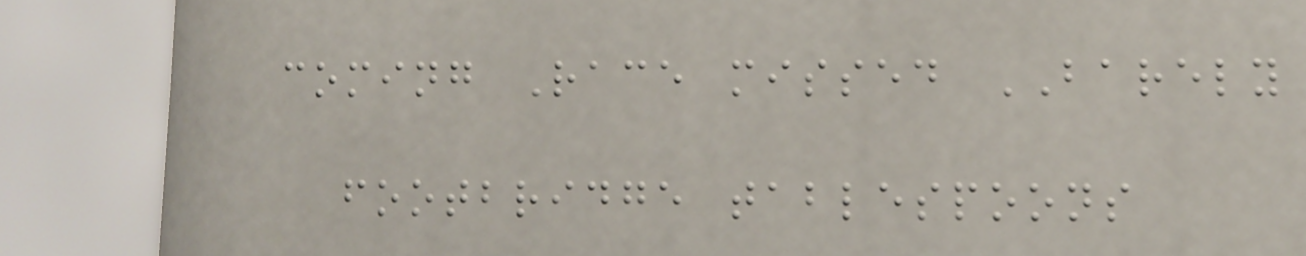coming Race missed BARELY
footbridge tablespoons
